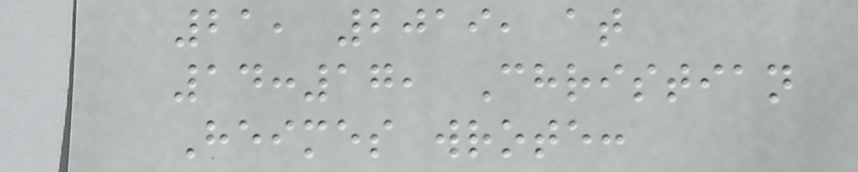21, 2019, at
14:17, Christian
Heimes wrote:
